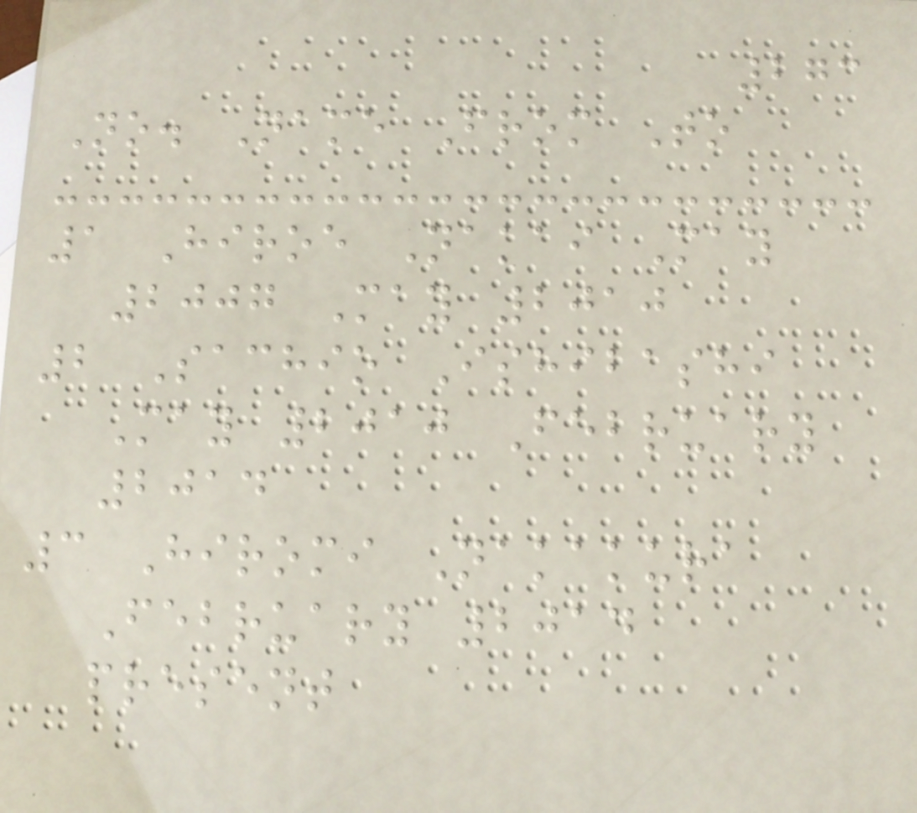273
No. Name From To
1 Hiroe Nakai May
2007 May 2010
2 Sachio Ishibashi
May 2010 February
2014
3 Hiromi Nakakura
February 2014
present
